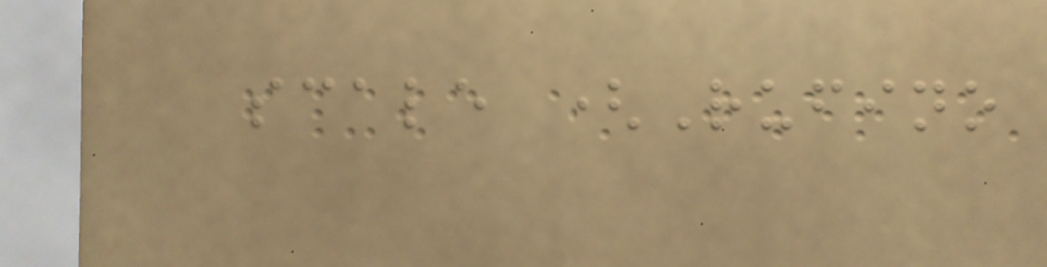scale (Rufino
